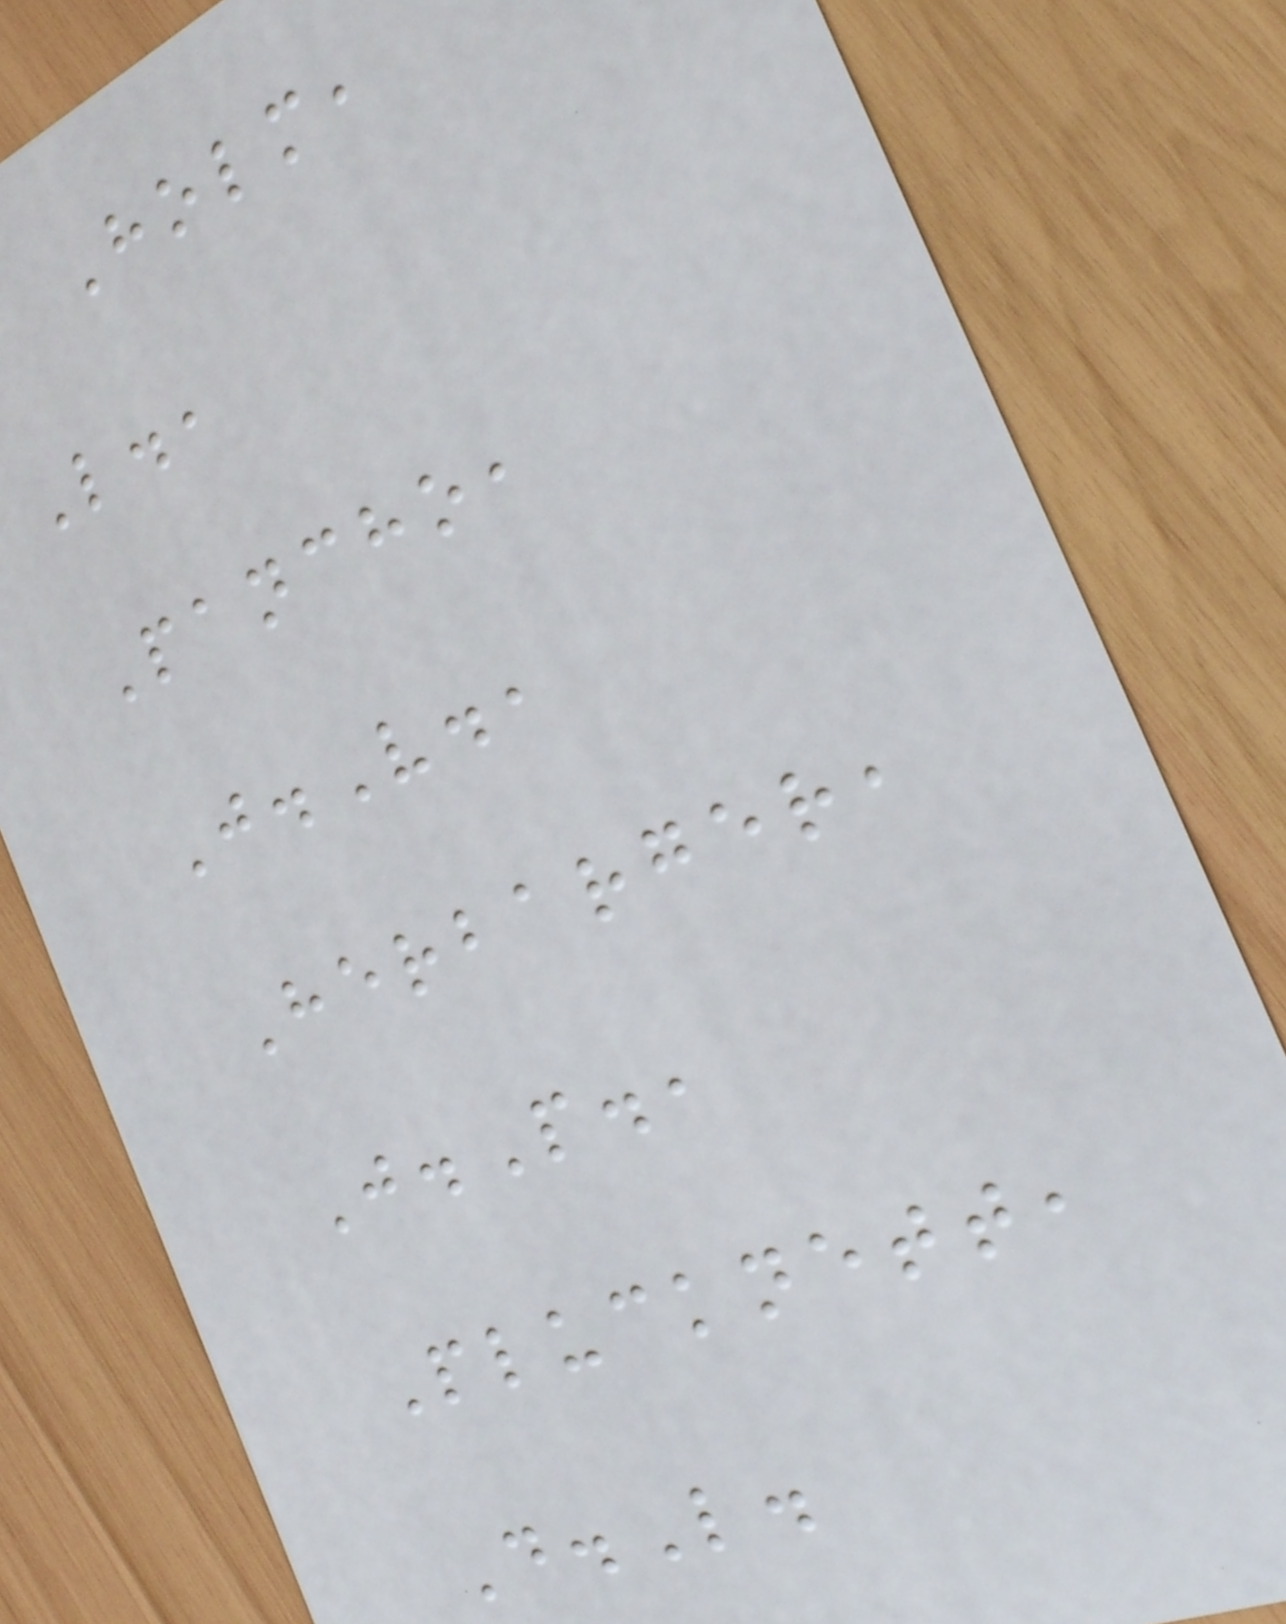Holm,
L.,
Pancho,
J.V.,
Herbarger,
J.P.,
Plucknett,
D.L.
